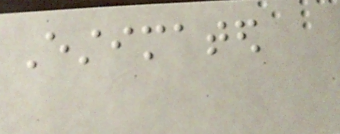Estimated
